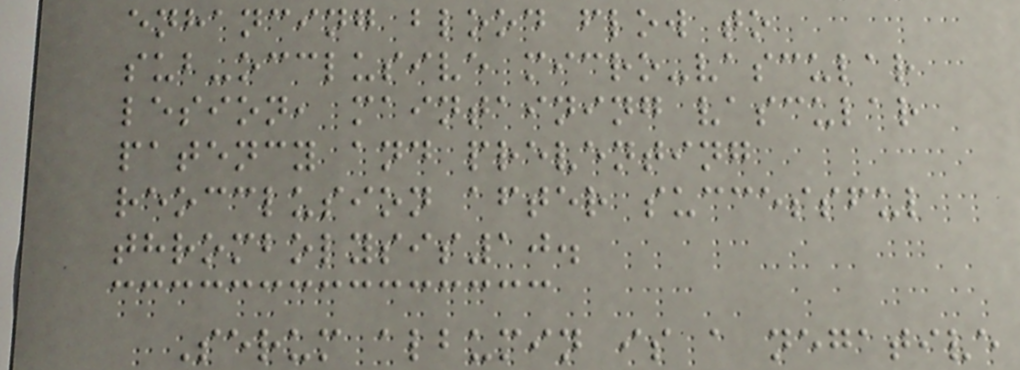enhancing blood flow to
sub-occlusive micro-vascular
lesion, maintaining vascular
patency and preventing
reocclusion after successful
thrombolysis10.
Serum albumin is a negative
